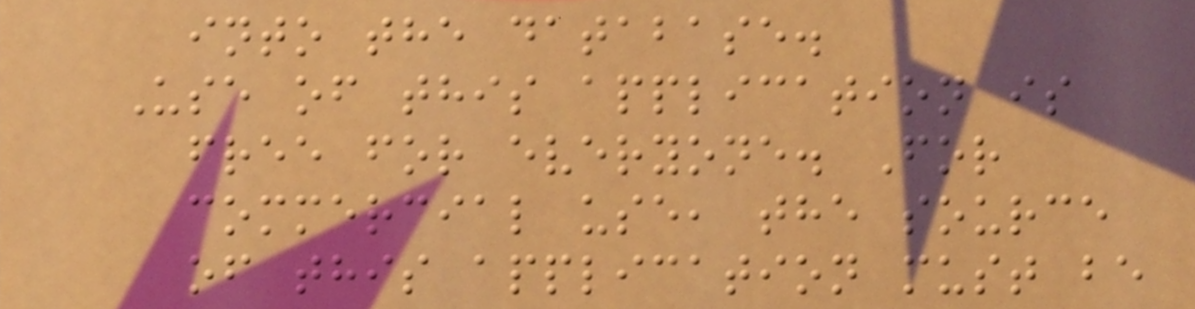into the database.
Use of this application is
free for everyone. For
commercial use, the source
of this application must be
